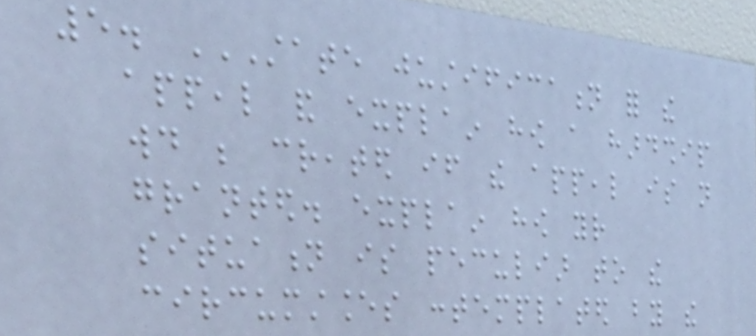5. STATE JUSTIFICATION FOR THE
APPEAL AND EXPLAIN HOW A HARDSHIP
WOULD BE CREATED IF THE APPEAL IS NOT
GRANTED. EXPLAIN HOW YOUR
SITUATION IS PECULIAR TO THE
CIRCUMSTANCES CONTEMPLATED BY THE
